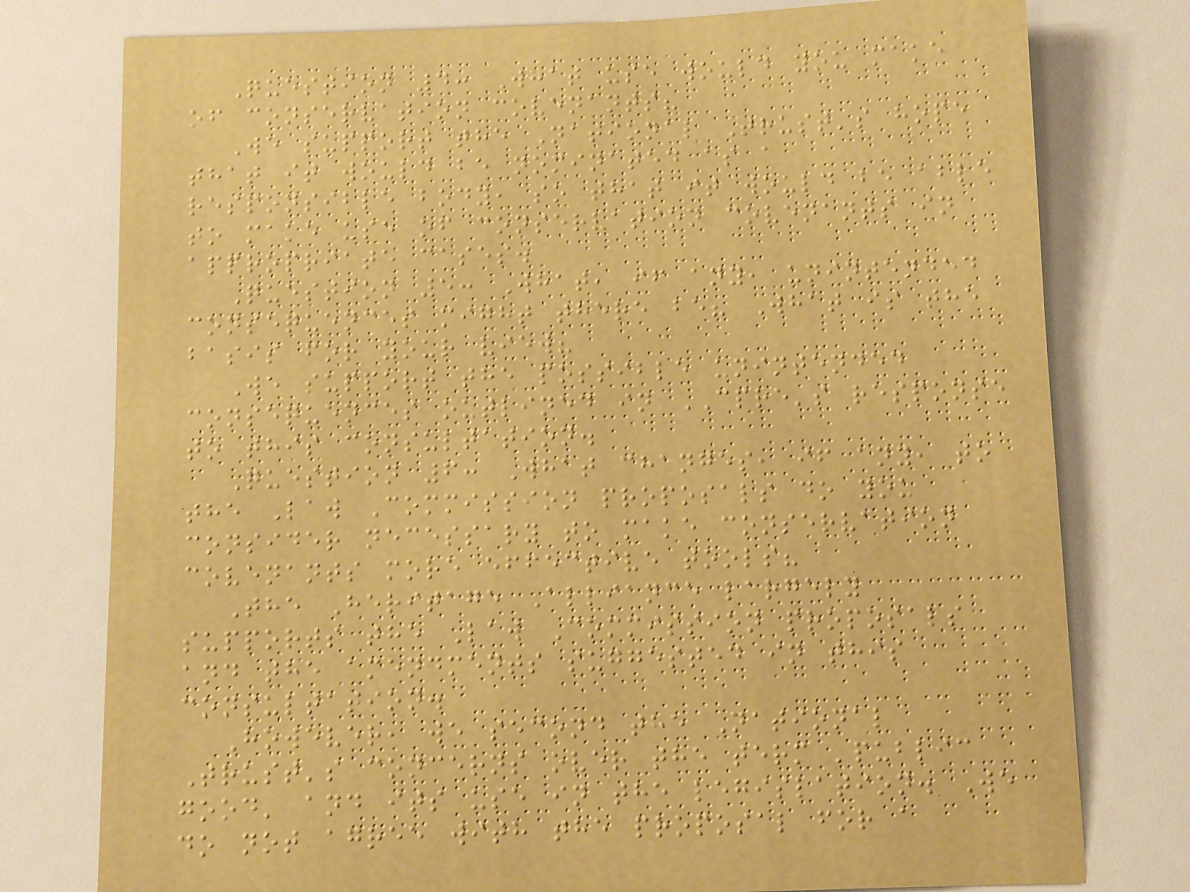Question 4: What use would you make
of conservation covenants?
We support the National Trust's hope
that it would be nominated as a
responsible body, so that it would be able
to make use of conservation covenants in
appropriate cases.
Question 5: What, if any, unintended
consequences might there be? What is the
basis for your view?
We support the possible unintended
consequences outlined in CPRE's response
to this consultation.
Question 6: What changes, if any, to
the Law Commission proposals do you
consider necessary to make conservation
covenants more effective tools?
The Heritage Alliance largely
supports the Law Commission proposals
and the amendments suggested in this
consultation.
However, we second the National
Trust's concerns over the term 'public
good' and its use in the legislation. We
do not agree with the proposal for a
